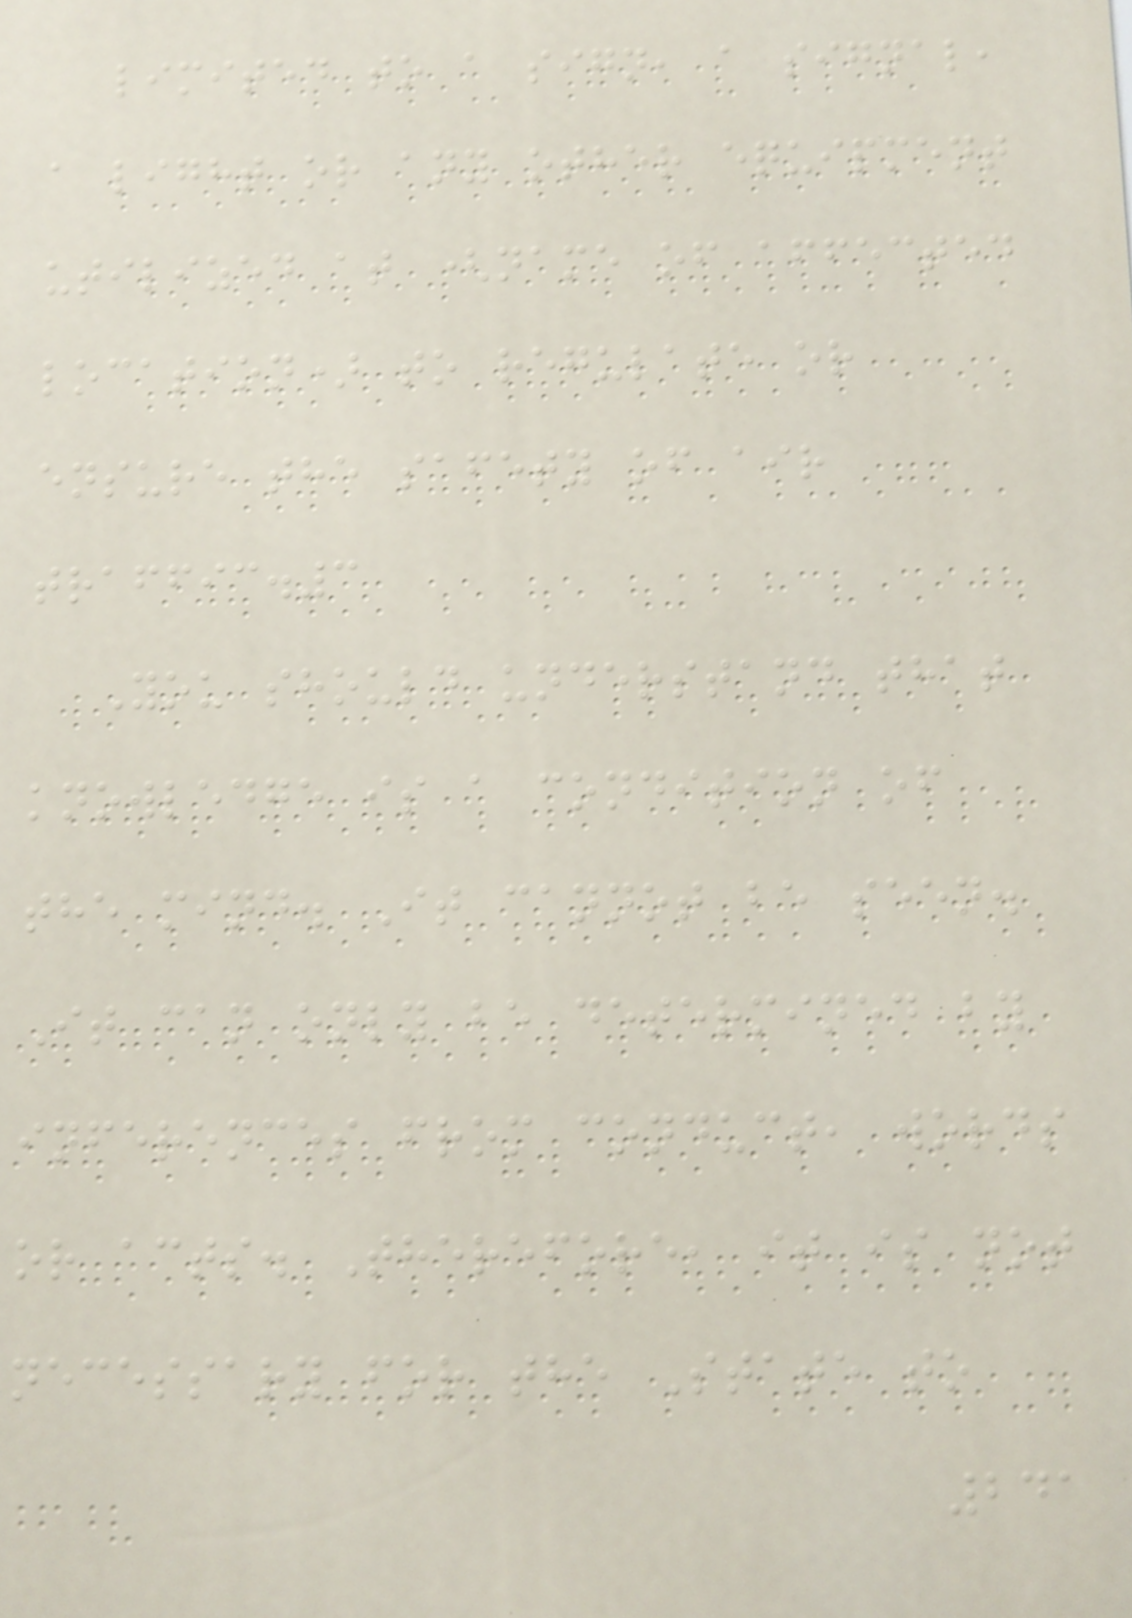limited to a sign, a signal,
a light or any other equipment
utilized at (name of affected
location) to regulate or
ensure the safety of air
traffic.3
You should understand that
knowledge is a condition of
the mind. It cannot be seen.
It can only be determined by
inferences from conduct, words
or acts. Therefore, it is not
necessary for the State to
241
